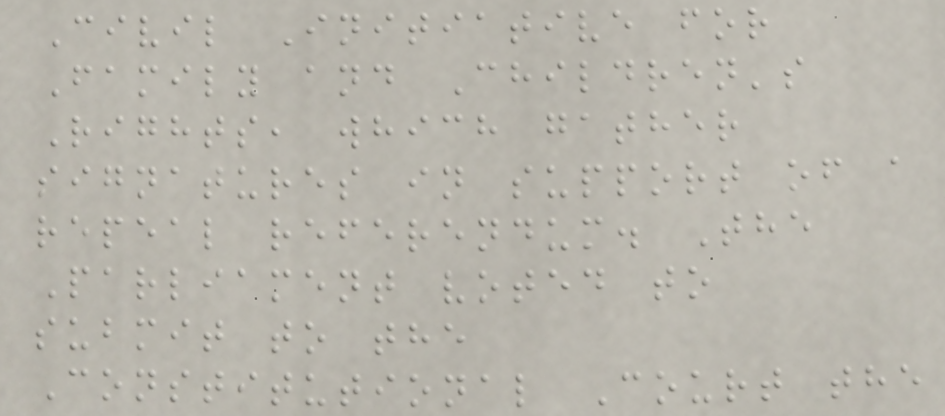Civil Initiative for
Family and Children's
Rights, which gather
signatures in support of a
repeal referendum. The
Parliament voted to
submit to the
Constitutional Court the
